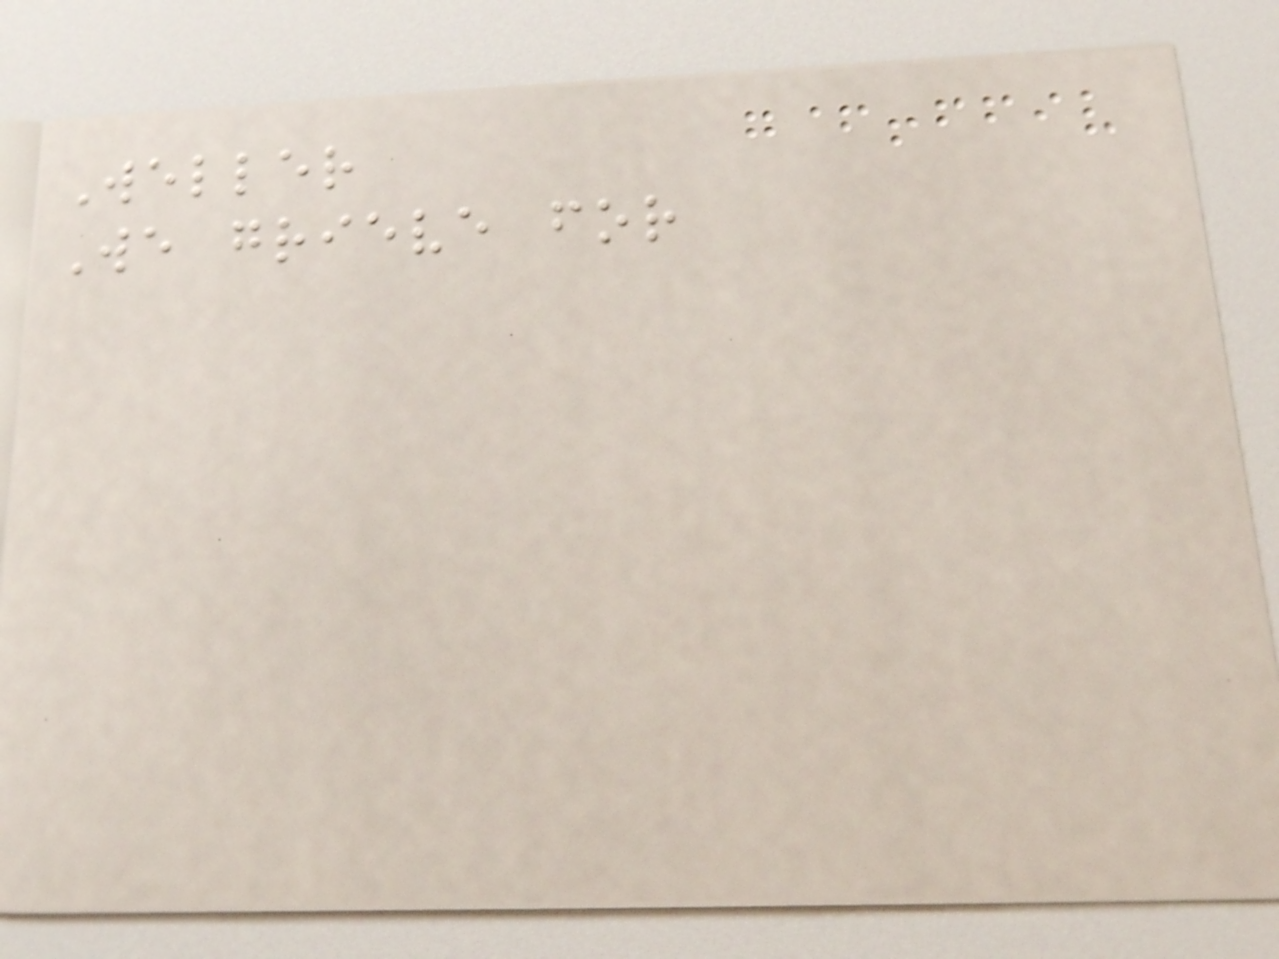Weller
We grieve for
